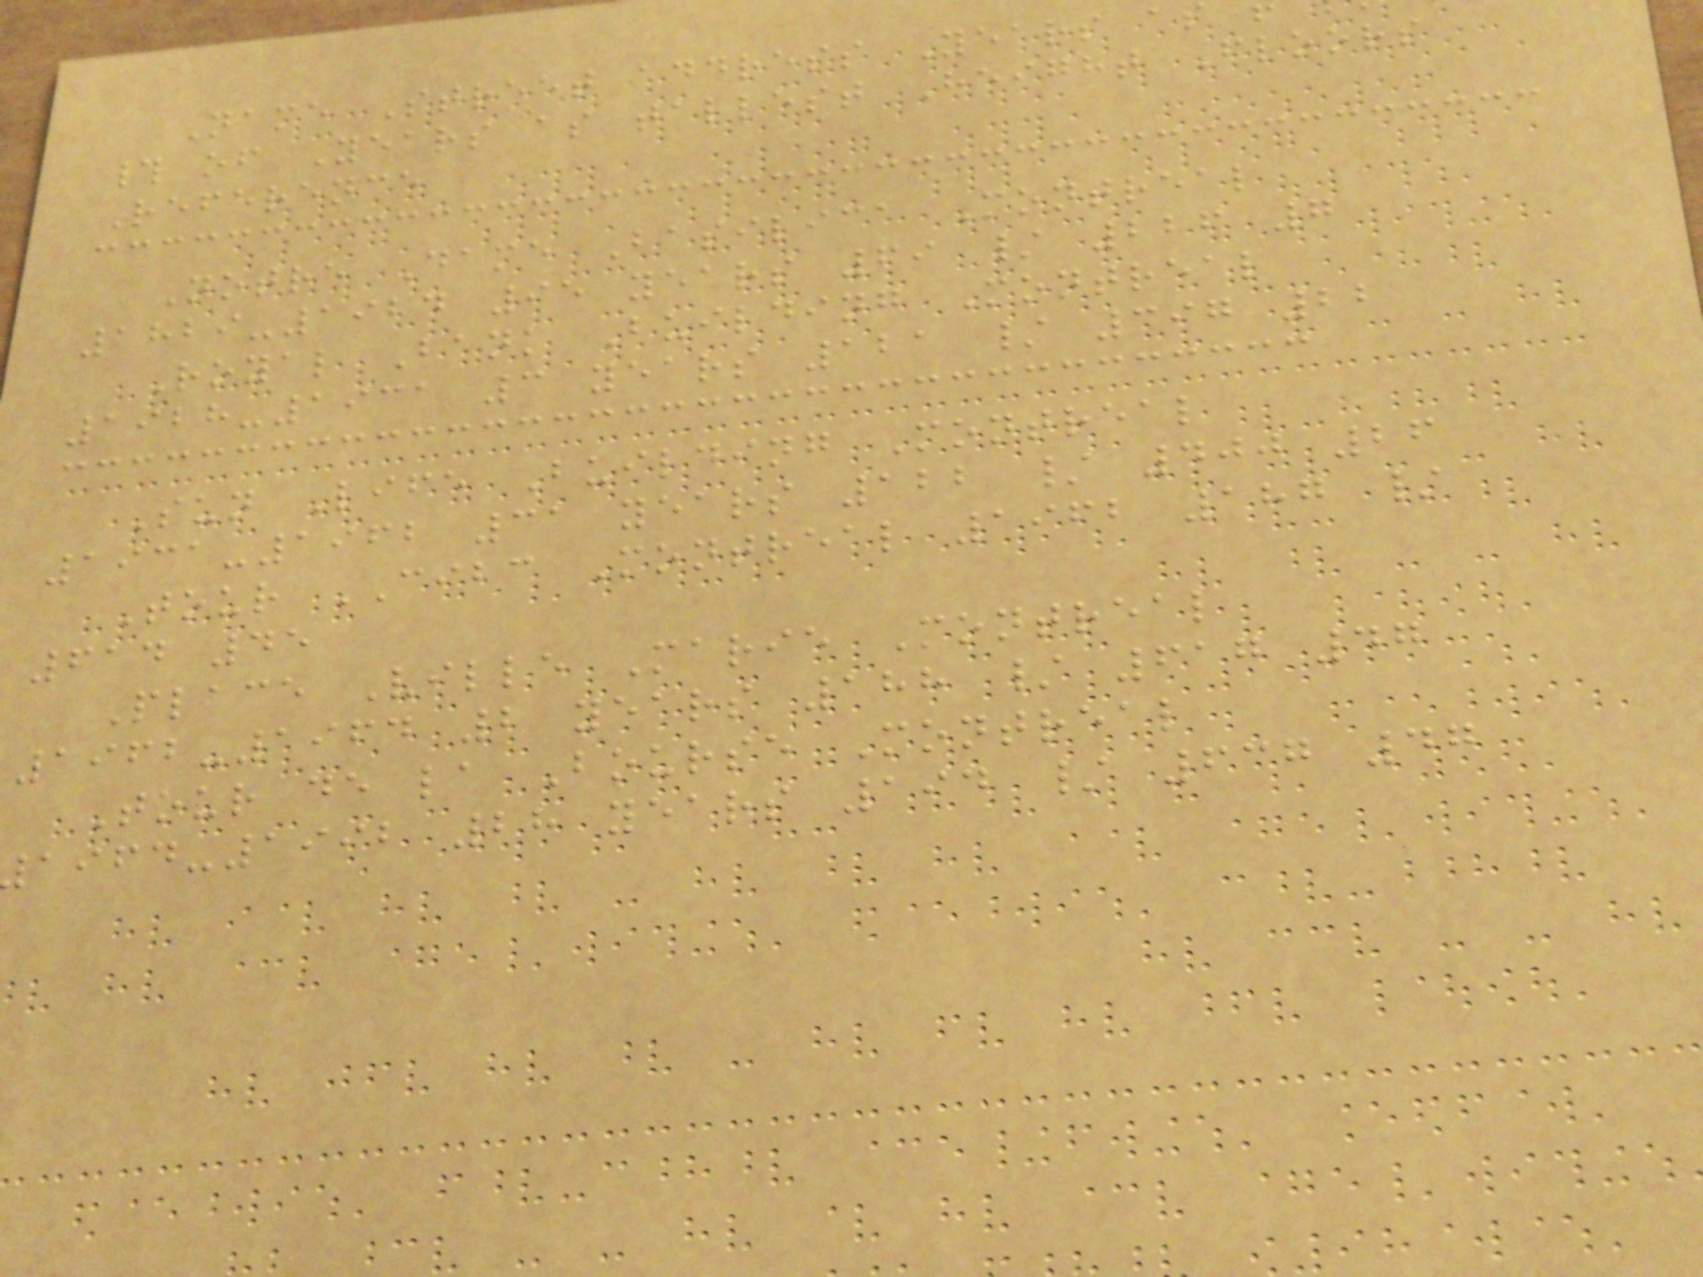Name Street address Years a
# of Years as tallest Height Floors
Reference
Notre Dame Basilica Montreal
1829-1924 95 years 69 / 226 7
Royal Bank Building Montreal
1928-1931 3 years 121 / 397 22
Sun Life Building Montreal
1931-1962 31 years 122 / 400 26
Tour CIBC Montreal 1962 187 /
614 45
Place Ville Marie Montreal
1962-1964 2 years 188 / 617 47
Tour de la Bourse Montreal
-1992 28 years 194 / 637 47
